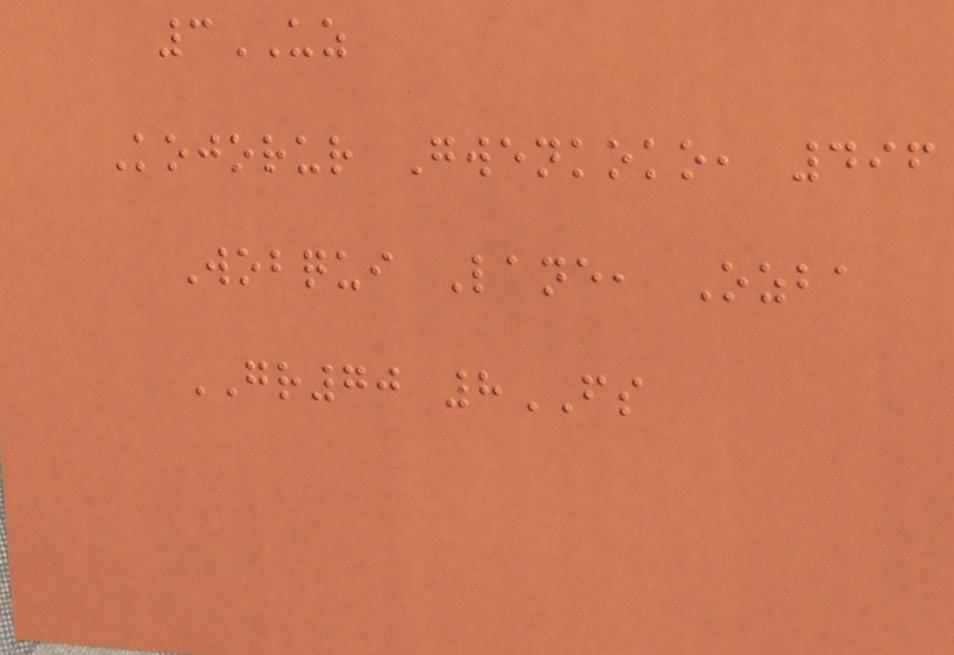3UZ
Kojorur Gwenkoko, 496
Wobqui Lane, Ozba
GR70 8FS
